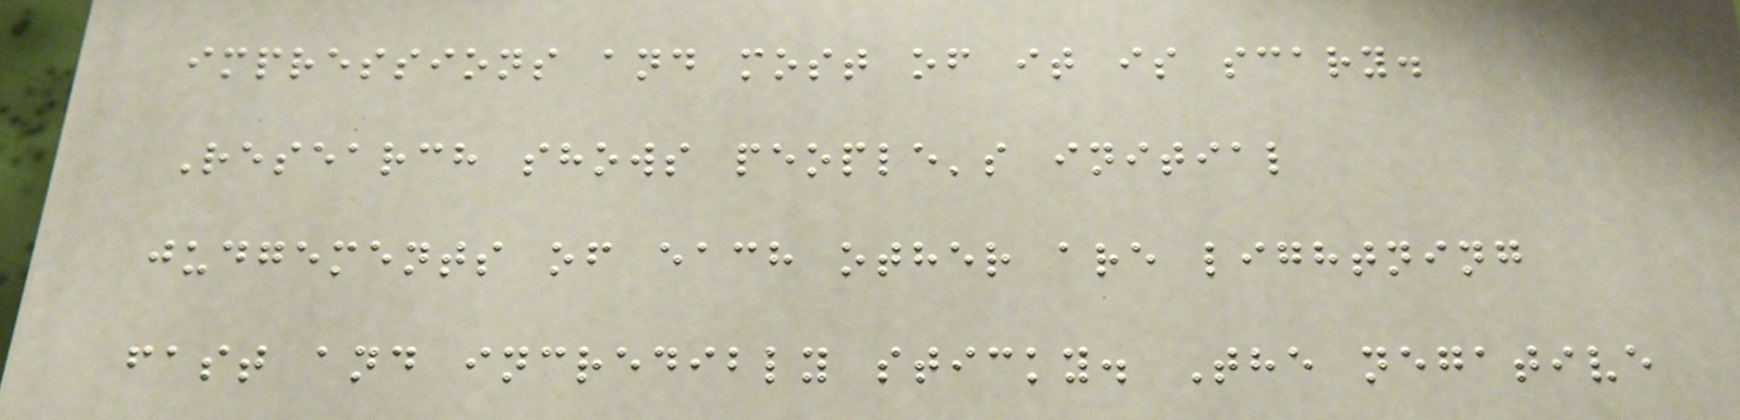impressions and most of it is scary.
Research shows people's initial
judgements of each other are lightning
fast and incredibly sticky. The negative
